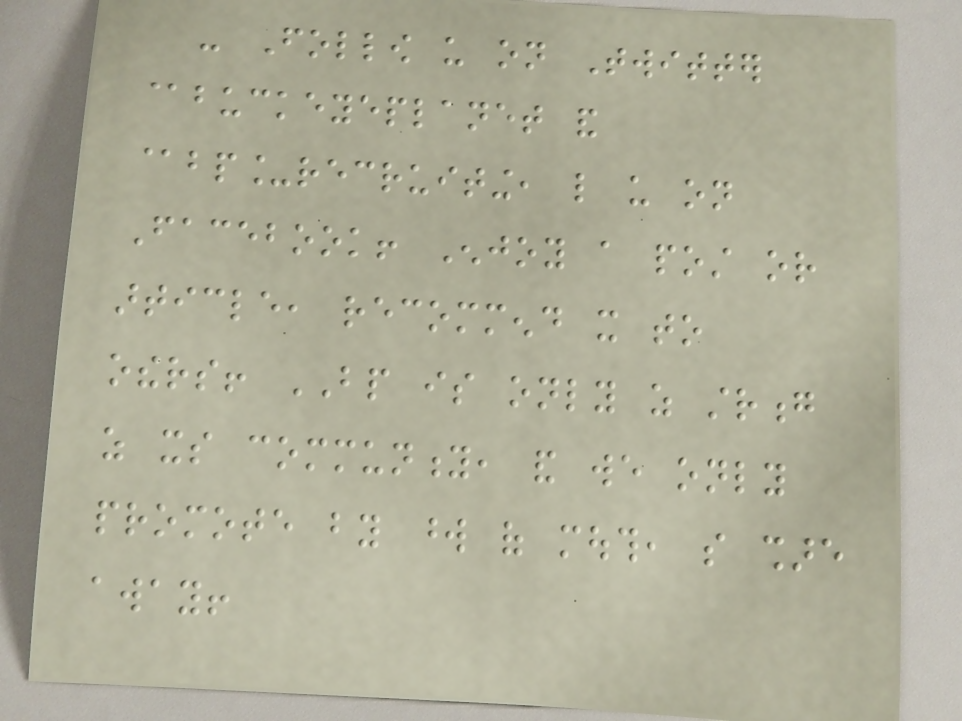- Follow us on Twitter
@buckeyeplanet and
@bp_recruiting, like us on
Facebook! Enjoy a post or
article, recommend it to
others! BP is only as strong
as its community, and we only
promote by word of mouth, so share
away!
